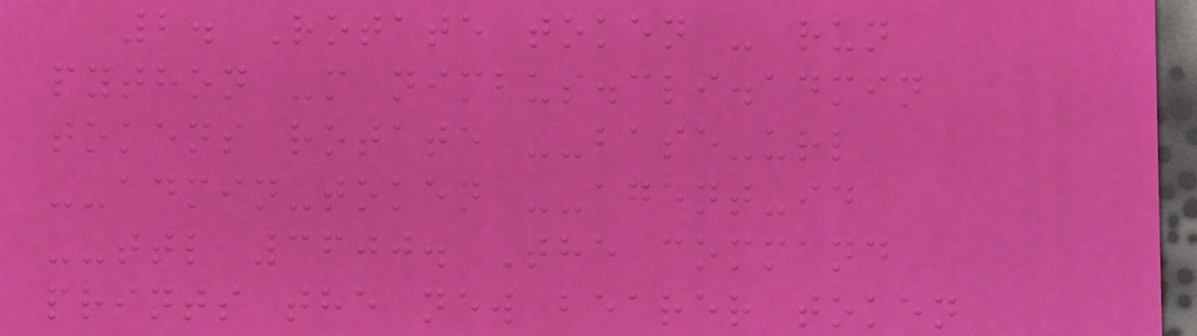2. Rotate token - run
python -m nimbus.cli.admin
tokens rotate --base-url
--admin-token --agent-id
--ttl 3600. The command
prints the new bearer token
